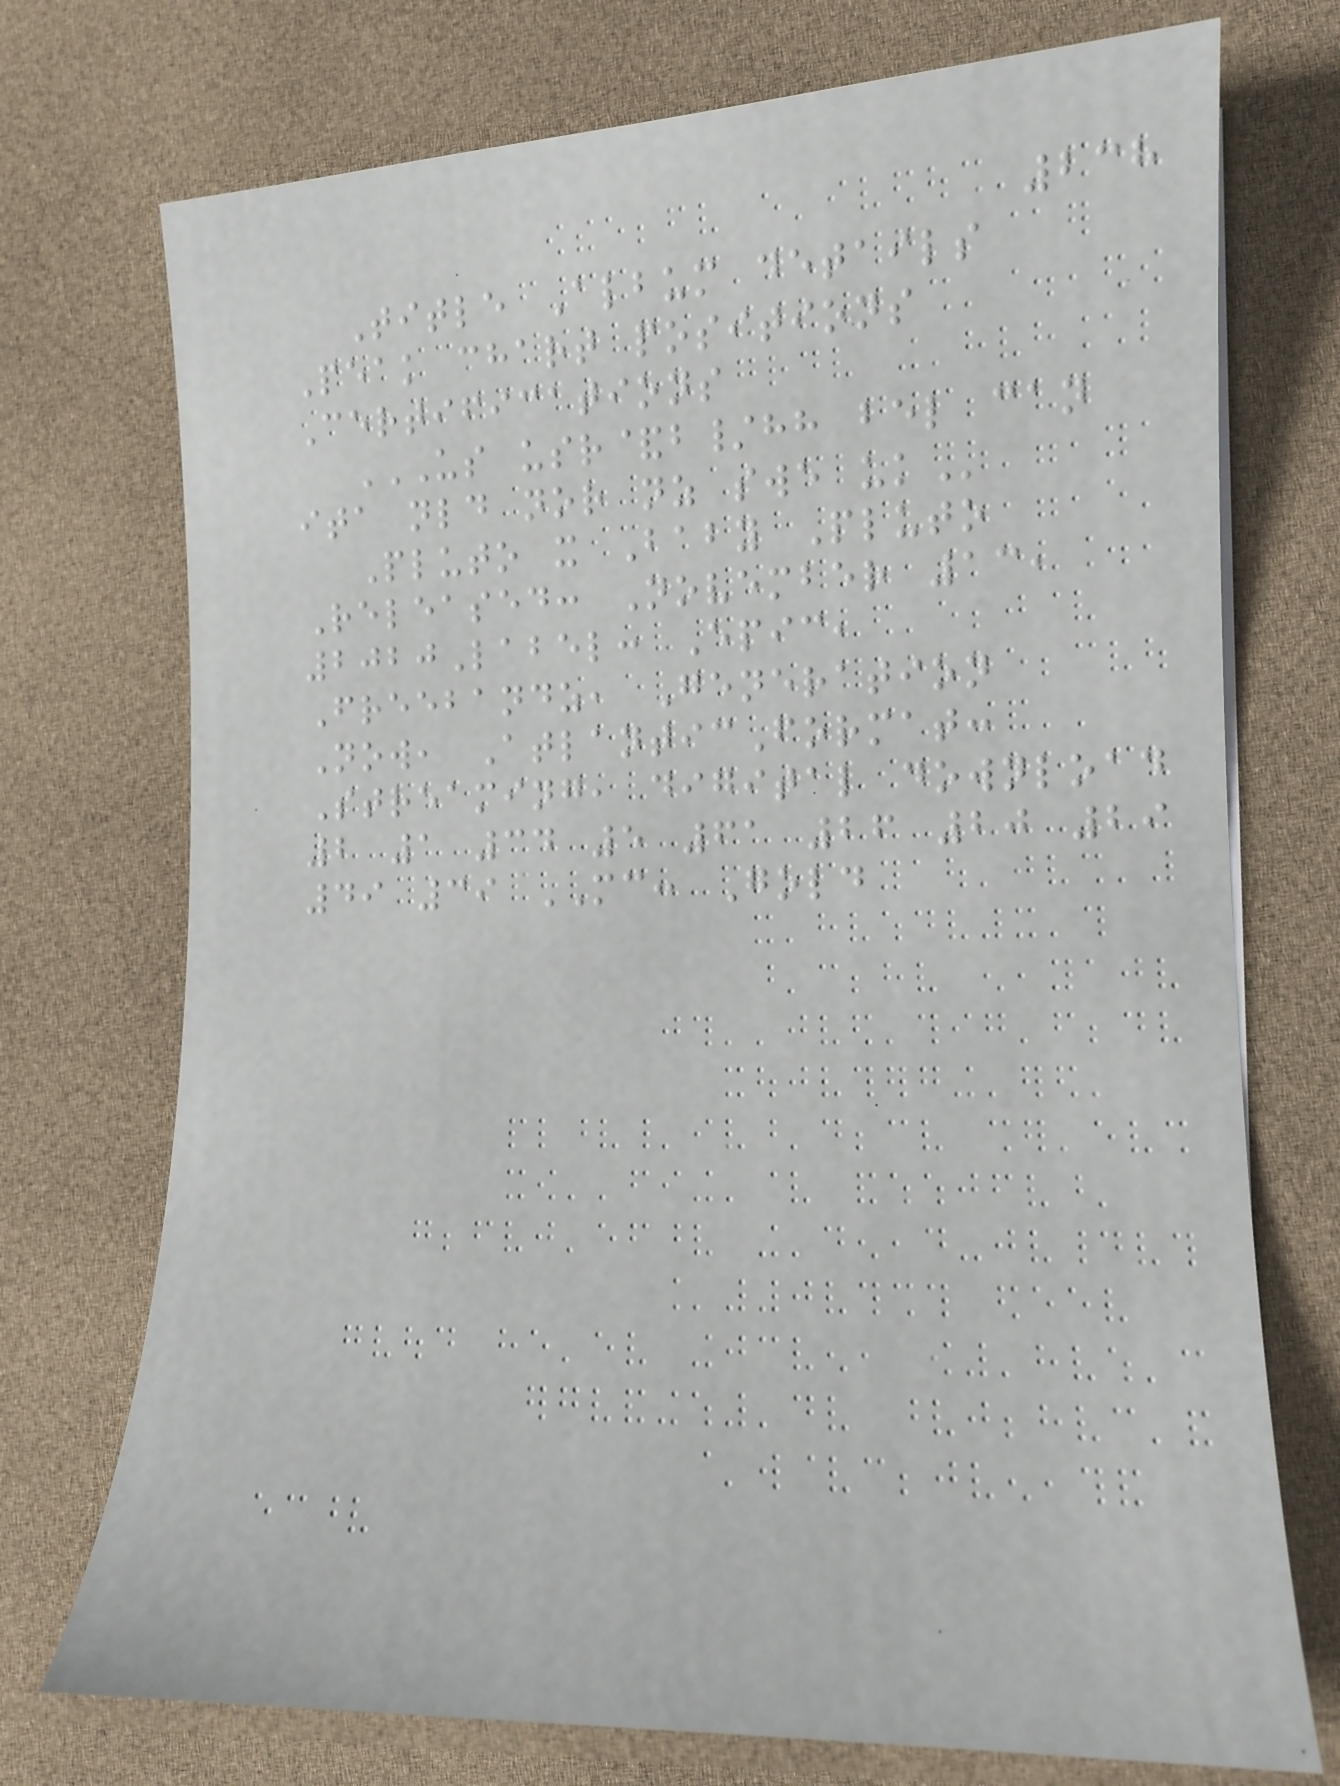238
Title Album details
Peak chart positions
Certifications
US USR&B/HH BEL CAN
ITA NLD NOR NZ SWE UK
Pluto x Baby Pluto
Released: November 13,
2020Label: Epic,
Freebandz, Generation
Now, AtlanticFormat:
Streaming, digital download
2 1 34 5 61 26 20 29
49 39 MC: Gold
